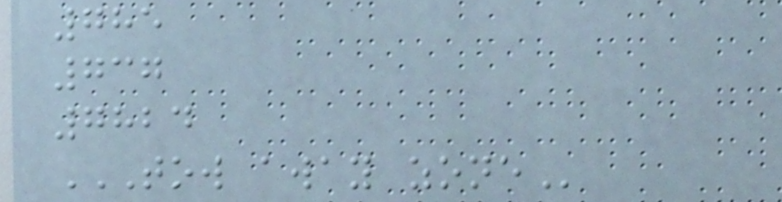785
737
7824
TOW AWAY ZONE
